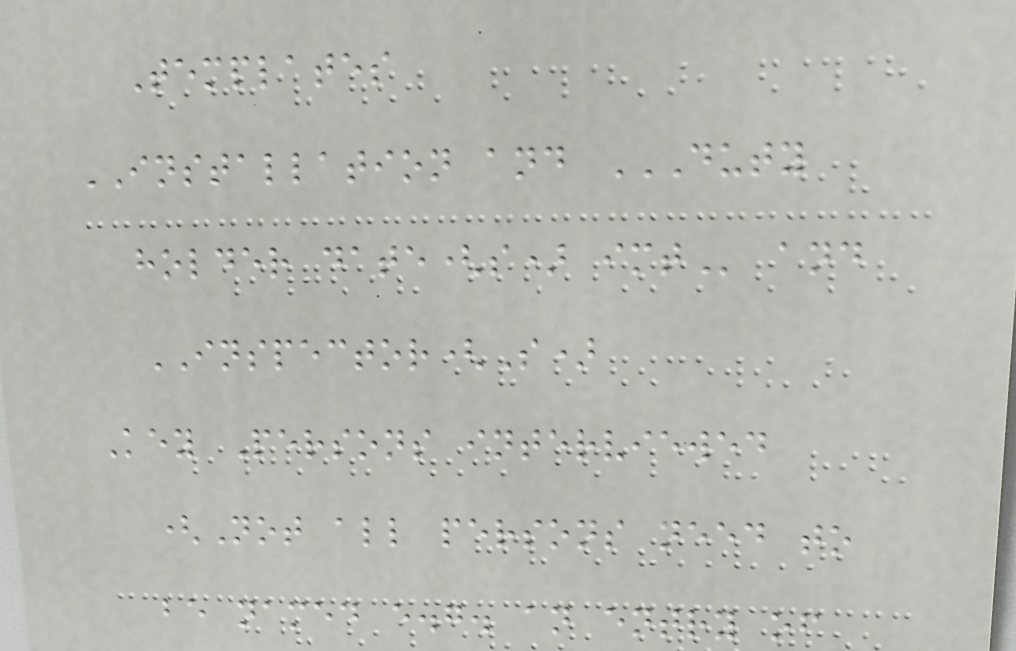Templates
INSTALLATION and DUTY
HOLDER DATE(S) IMT and
INSPECTOR(S)
Key Persons interviewed
(Not all persons need to
be named e.g. an entry of
